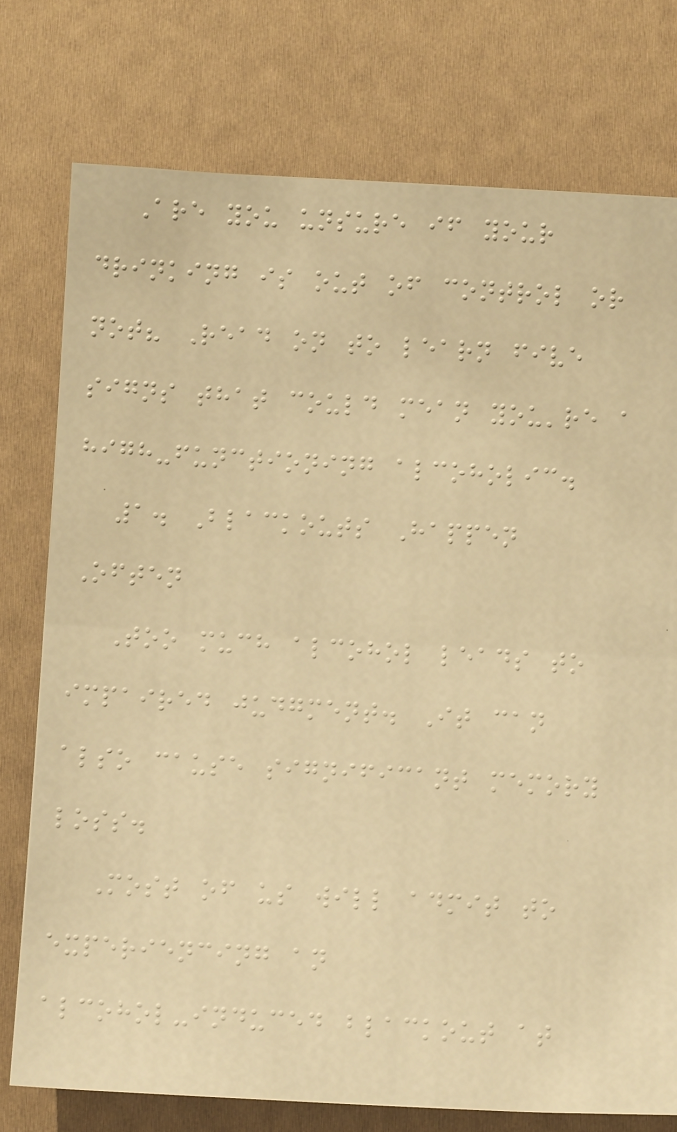Are you unsure if your
drinking is out of control or
not? Read on to learn five
signs that could mean you're a
high-functioning alcoholic.
1. Blackouts Happen
Often
Too much alcohol leads to
impaired judgment. It can
also cause significant memory
loss.
Most of us will admit to
experiencing an
alcohol-induced blackout at
